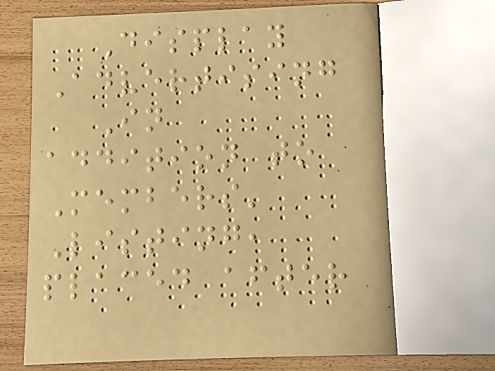Display
Advertising
In
addition to
Members'
Listing,
placed after
